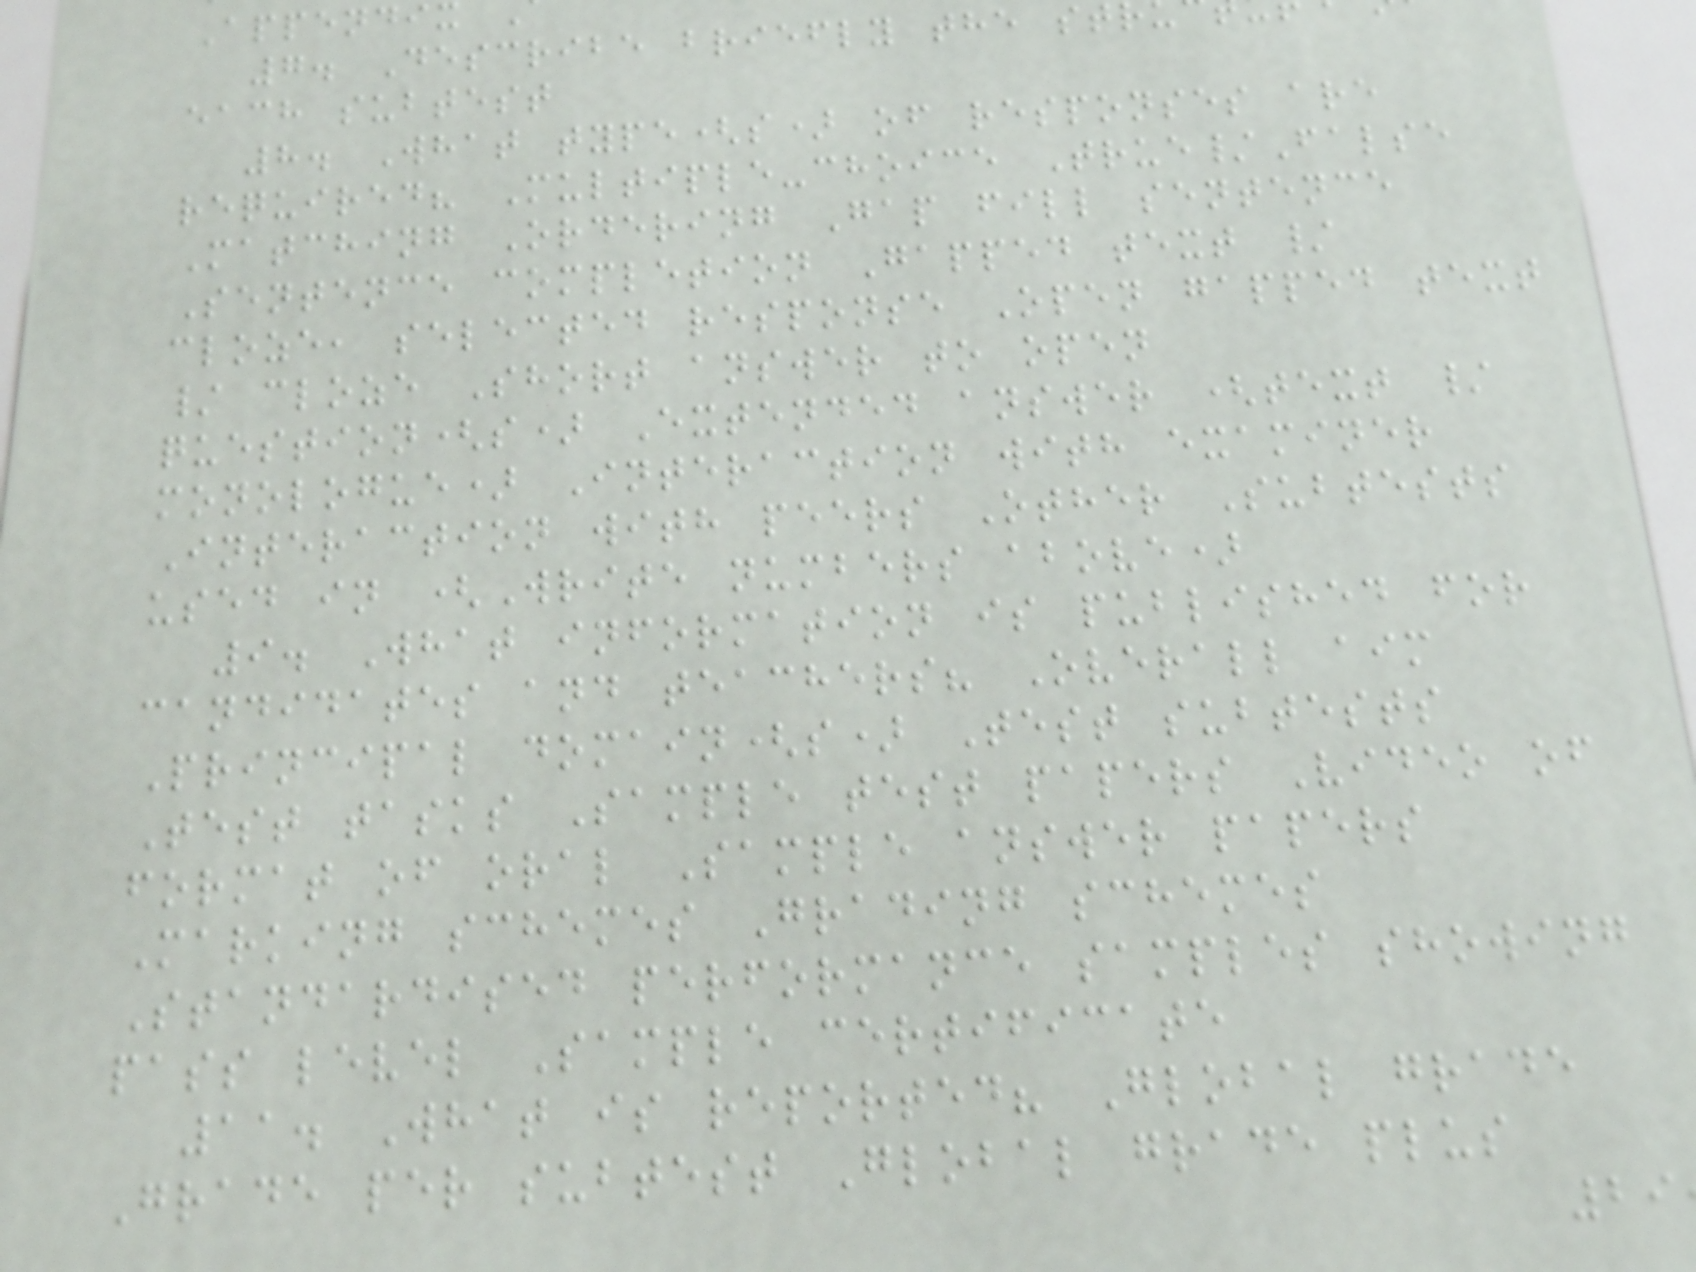Appendix
7. Describe briefly the st
each subtest
8. What type(s) of responses are
required? Multiple-choice True/False
Matching Ordering Gap fill sentence
Sentence completion Gapped text /
cloze, selected response Open gapped text
/ cloze Short answer to open
question(s) Extended answer (text /
monologue) Interaction with examiner
Interaction with peers Other Subtests
used in (Write numbers above)
9. What information is published for
candidates and teachers? Overall aim
Principal domain(s) Test subtests
Test tasks Sample test papers Video of
format of oral Sample answer papers
Marking schemes Grading schemes
Standardised performance samples showing
pass level Sample certificate
11. What is reported? Global grade
Grade per subtest Global grade plus
